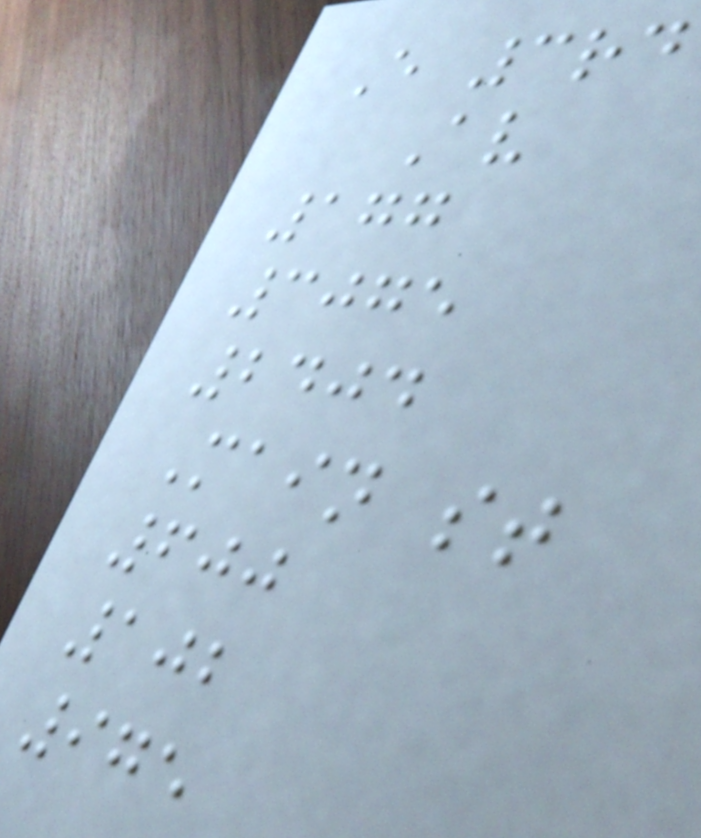E 3rd
Av
177
3075
2404
Main st
600
102
975
